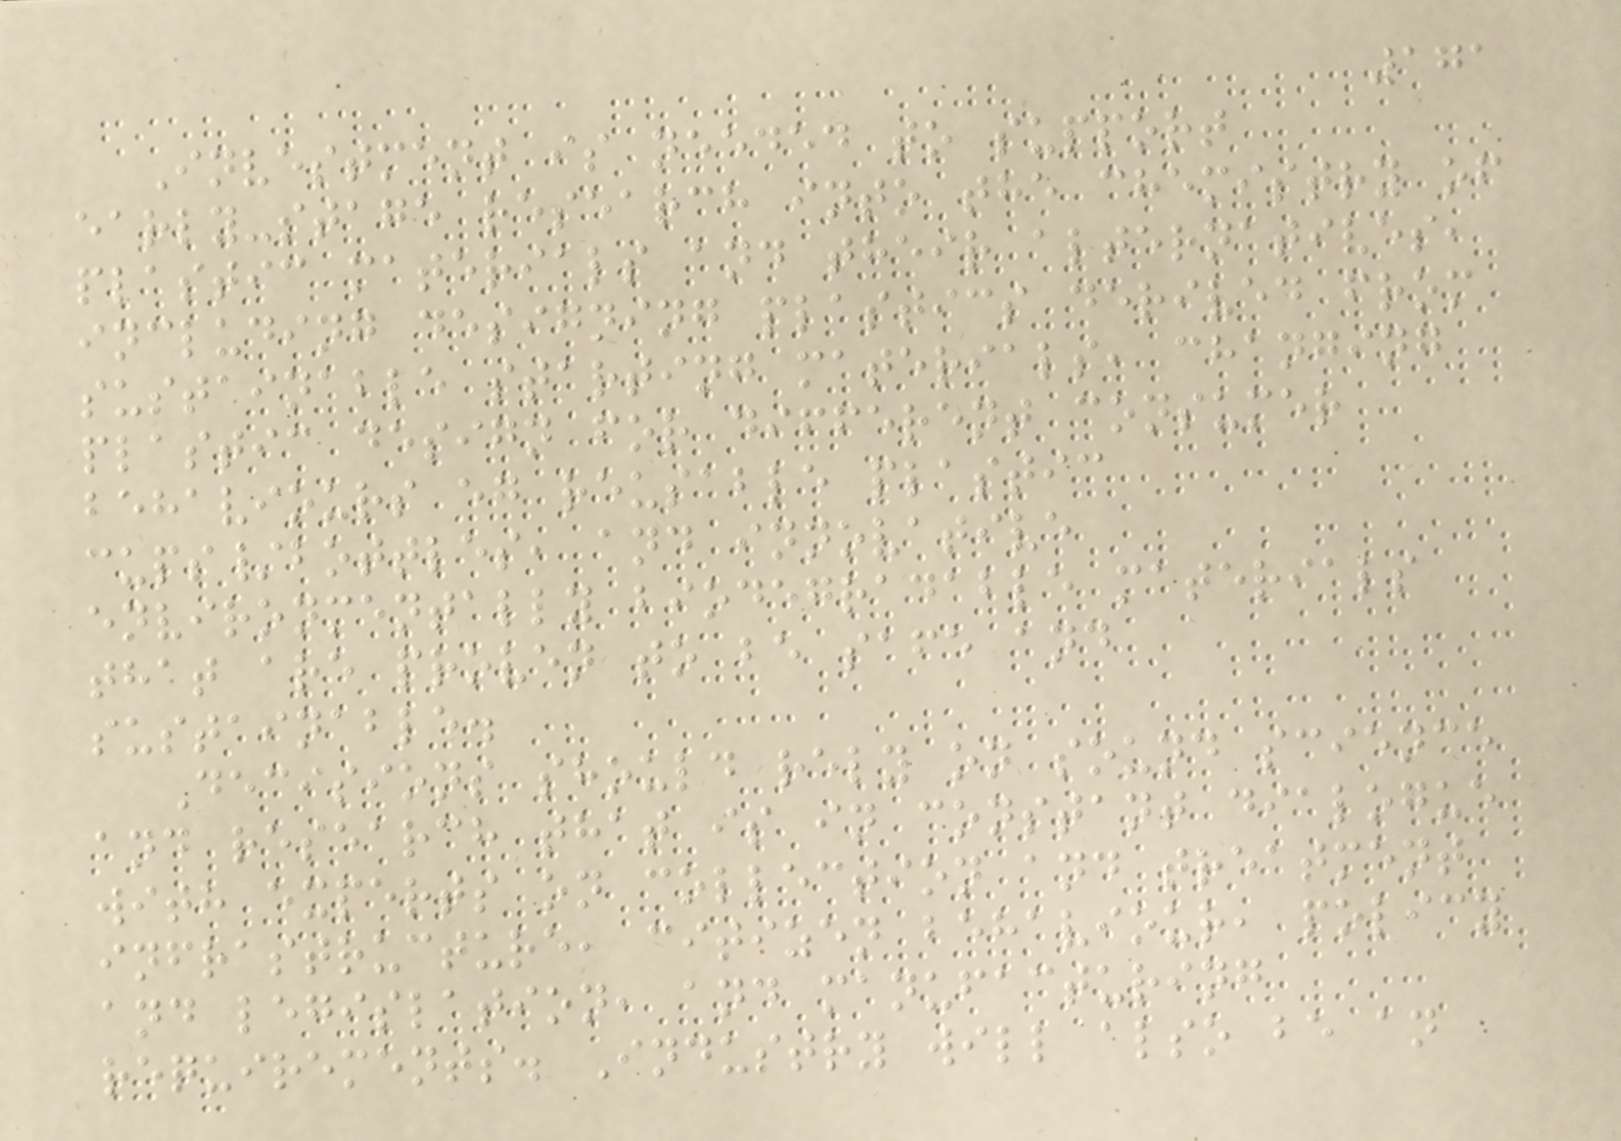171
Investment is needed to support
early-stage research into the chemistry of
plastic materials and their alternatives,
including designing plastics derived from
sustainable starting materials, changing
plastic design for different consumer
behaviours eg reusable plastic
cups/bottles, and innovative
environmentally biodegradable materials
that are proven to be safe and
sustainable.
Decisions should rely on sound science
and research that is in constant dialogue
with experts on collection and treatment
infrastructure, citizen behaviour, policy
and legislation, and manufacturing
requirements. Industry will also be an
